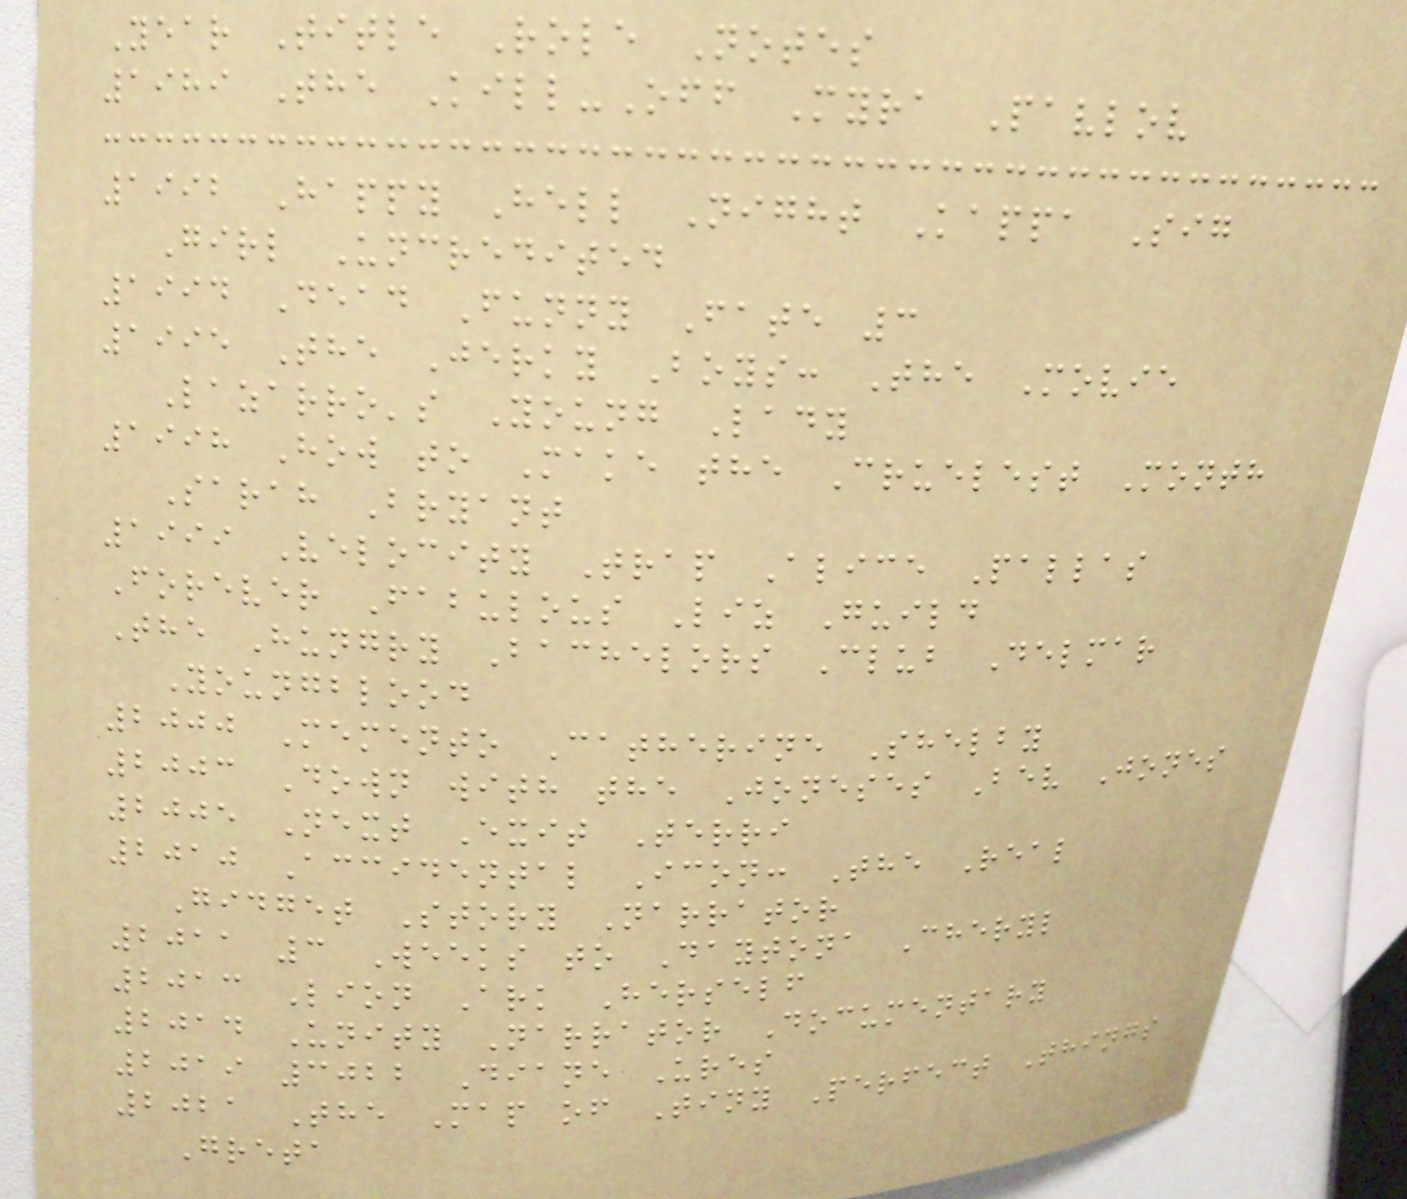Year Title Role Notes
1989 The Kill-Off Myra Pavlov
1992 Happy Hell Night Kappa Sig
Girl Uncredited
1994 Dead Funny Fate 3
1995 The Jerky Boys: The Movie
Lazarro's Young Lady
1998 How to Make the Cruelest Month
Sarah Bryant
1999 Velocity Trap Alice Pallas
Forever Fabulous Liz Guild
The Hungry Bachelors Club Delmar
Youngblood
2000 Memento Catherine Shelby
2003 Down with the Joneses Bev Jones
2005 Next Exit Terri
2010 Accidental Icon: The Real
Gidget Story Narrator
2011 3 Weeks to Daytona Cheryl
2013 Lion Ark Herself
2014 Unity Narrator Documentary
2019 3022 Diane Ures
2021 The Map of Tiny Perfect Things
Greta
